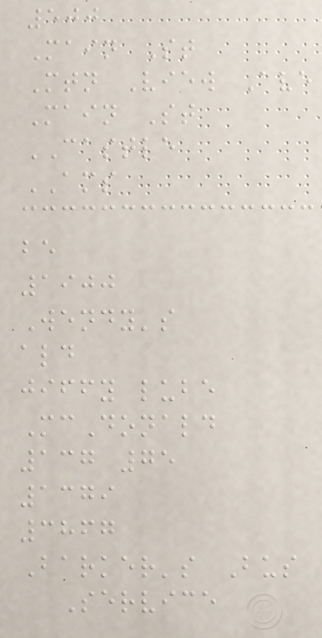500
Main St
Mtn View Ave
Main St
CASTLE
AMS
be
1900
Wendy's
ald
jiffy lube
McDonald
137 75
1379
3867
Barker's Bus
Service
